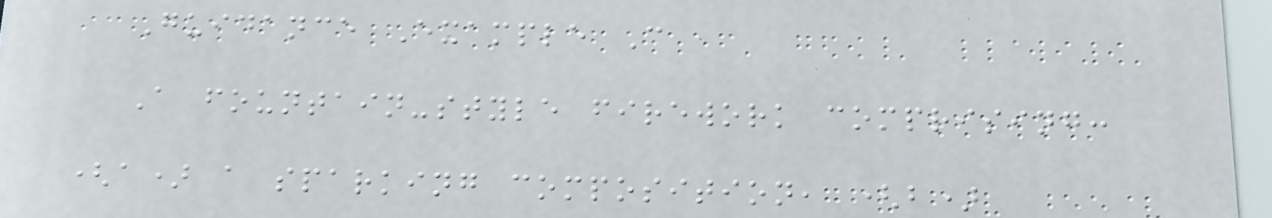Guidance Example C
A fountain-style firework comprising:
(a) a sparking composition, (b)
